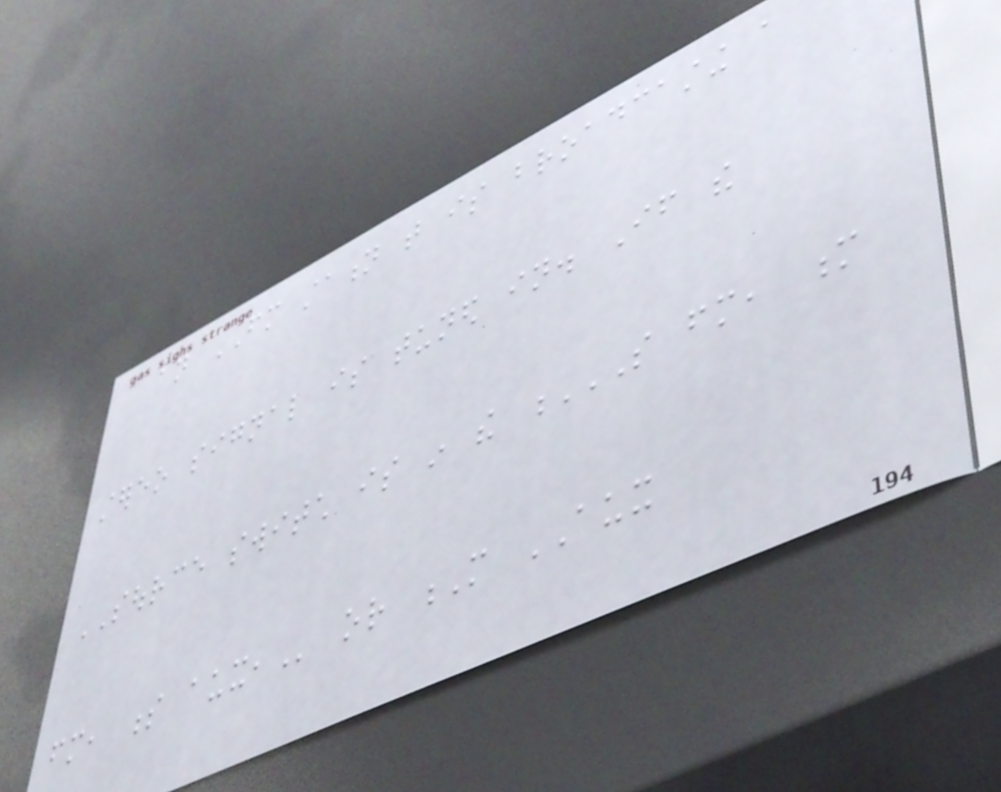an FM station that is broadcasting a
stereo signal is tuned in. If the
SOURCE switch is in the S FM, M
FM, S AUX, or M AUX
